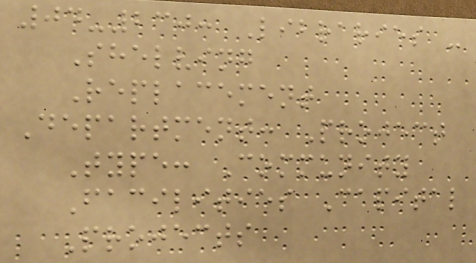04-230: Libraries -
Shelving
Replacement
Department: Project
Type: Community
Facilities Capital
Projects
